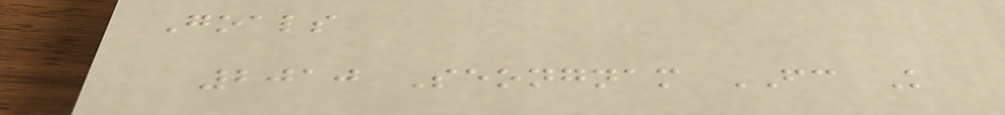Goals
2010 Seongnam FC K
